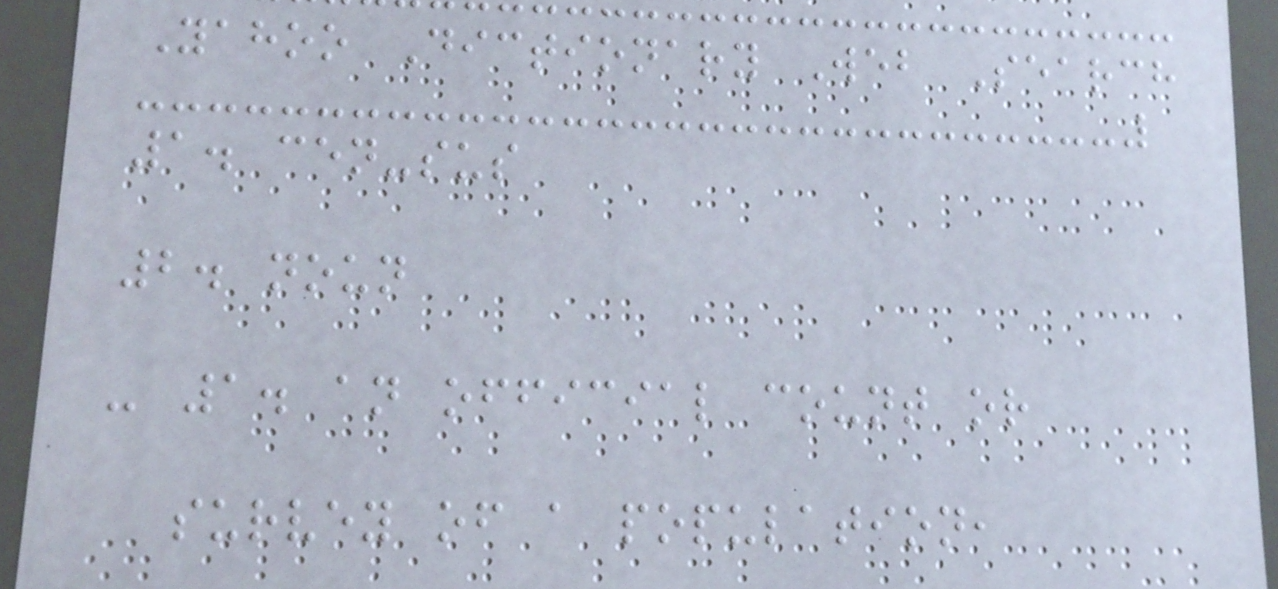Yahoo Dictionary Web Search
1. cen-sus
2. noun
- 1. an official count or
survey of a population,
